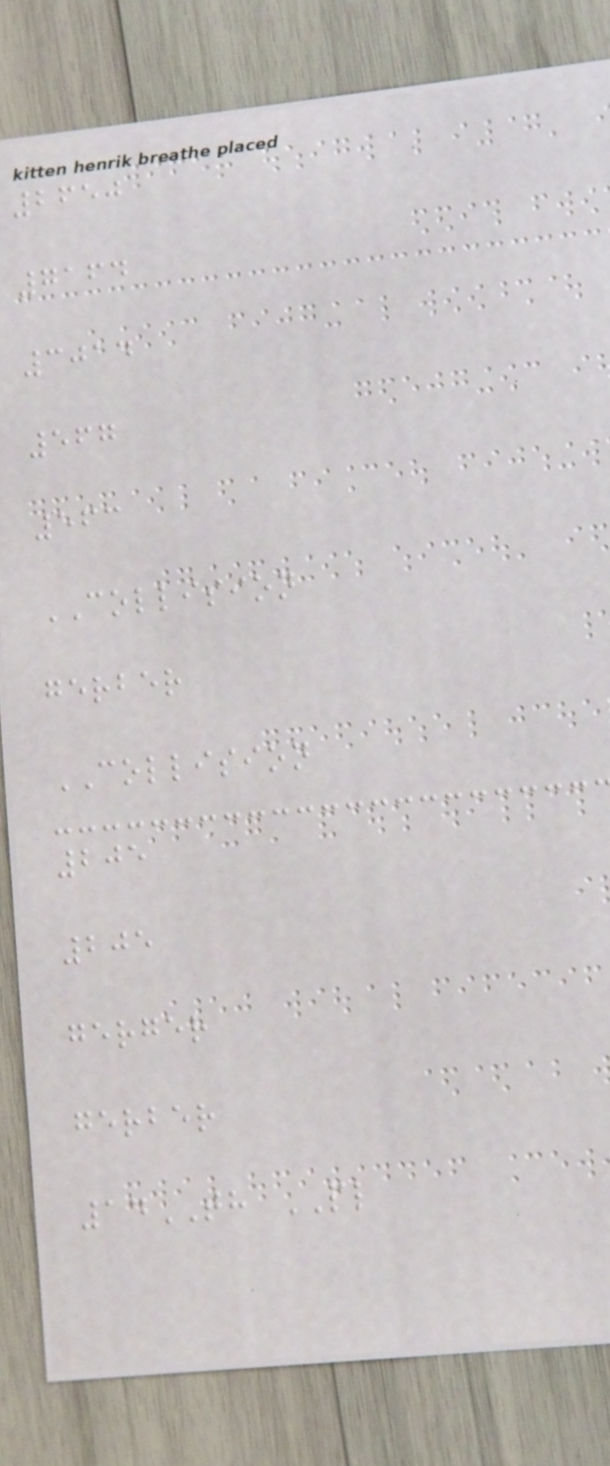2650
7164
3014
567
563
COLLISION
gerber
COLLISION
205
205
gerger
gerber
14TH PL
